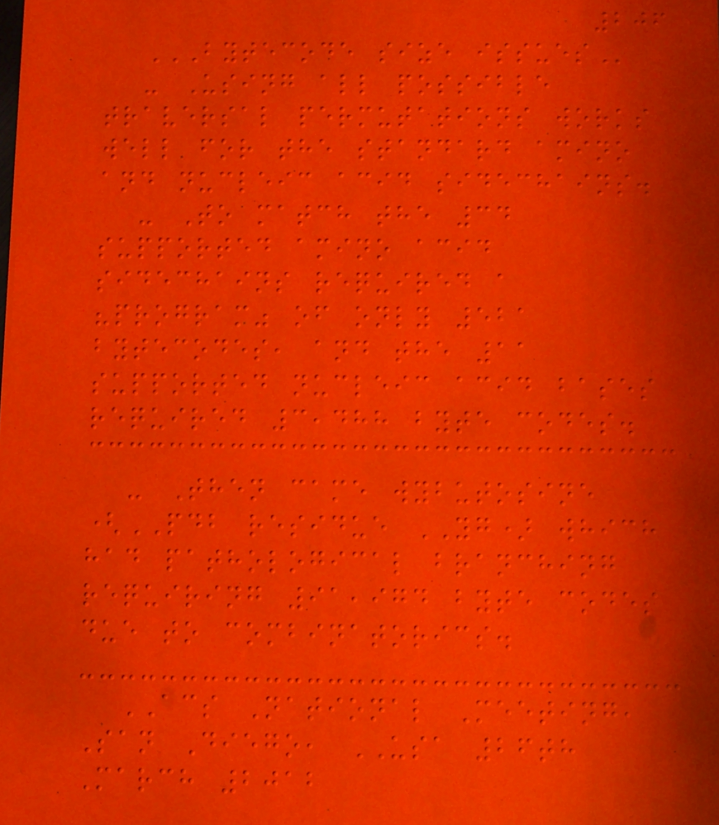206
BYTECODE SIZE ISSUES
- Using all possible
traversal permutations works
well for the standard amino
and nucleic acid sidechains.
- To match the 34
supported amino acid
sidechains required a
"program" of only 521
bytecodes, and the 11
supported nucleic acid bases
required 3,488 byte codes.
- Then came wybutosine
(PDB residue YG) which
had pathological branching
requiring 91,974 byte codes
due to combinatorics.
ACS National Meeting,
San Diego, USA 26th
March 2012
